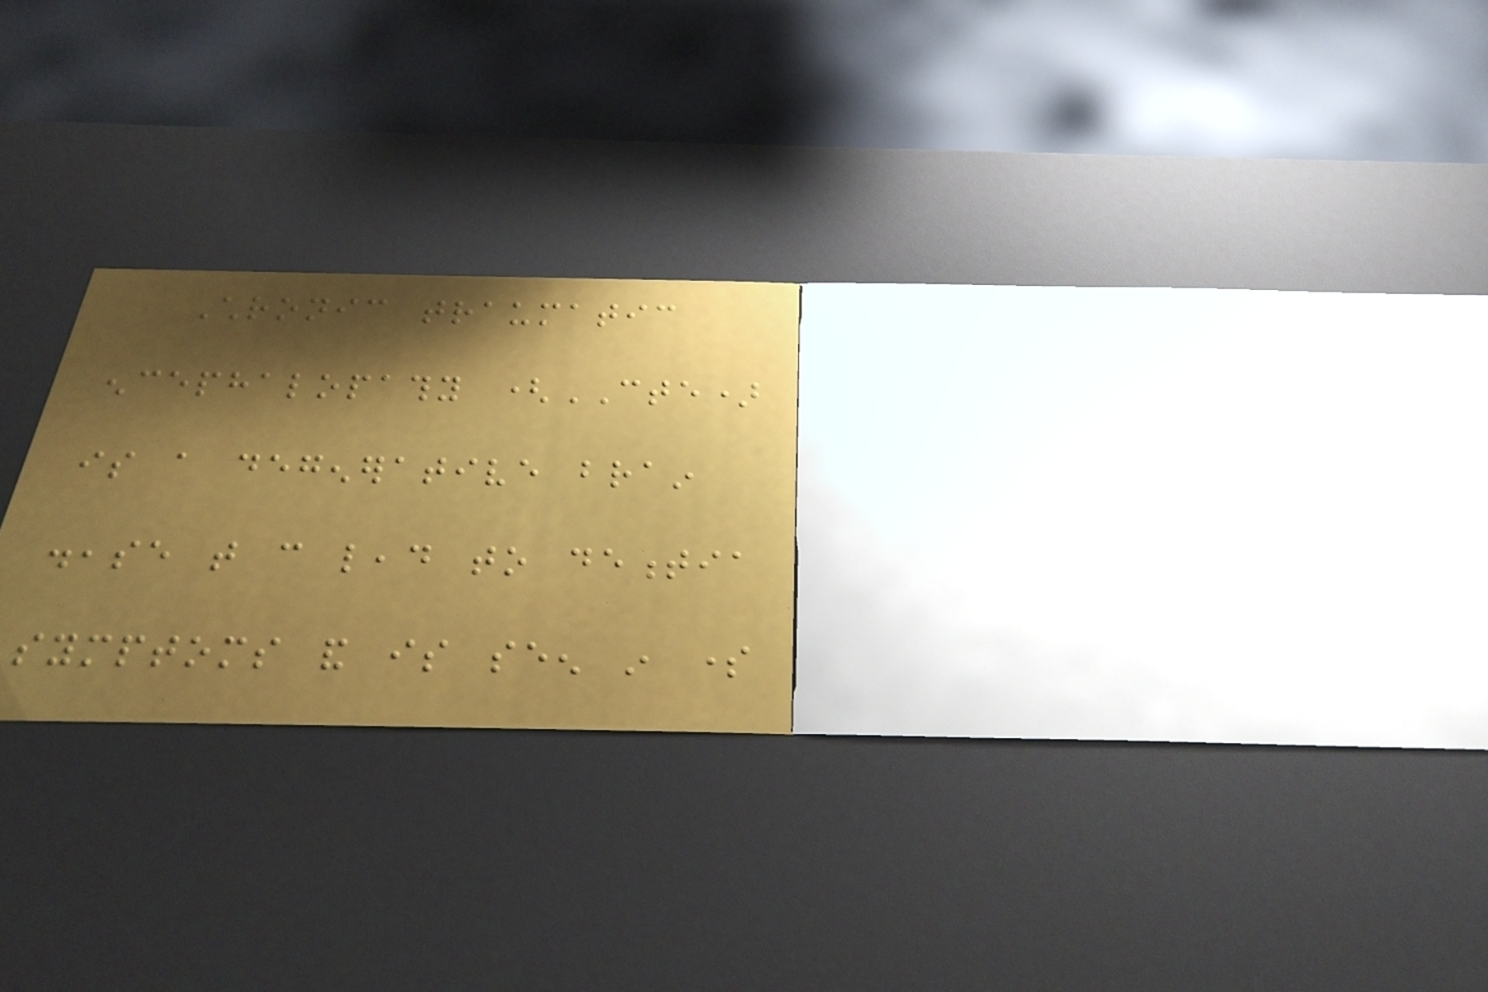Chronic traumatic
encephalopathy (CTE)
is a degenerative brain
disease that can lead to dementia
symptoms and is seen in some
